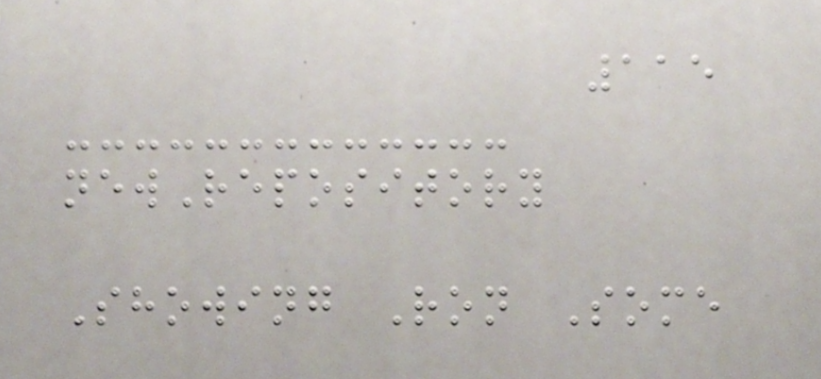115
newRepository
Showing Ron Some
